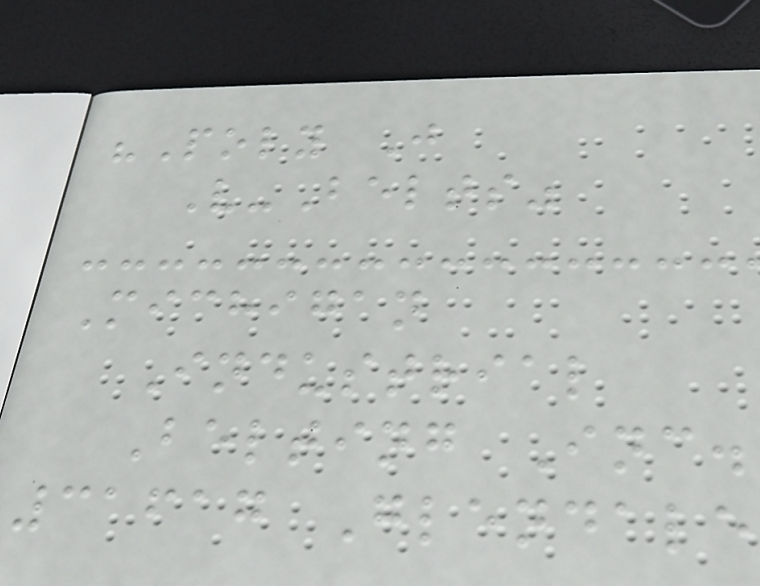"Poly J
V-Belts"
Michigan
Industrial
Belting Inc.
31617 Glendale
